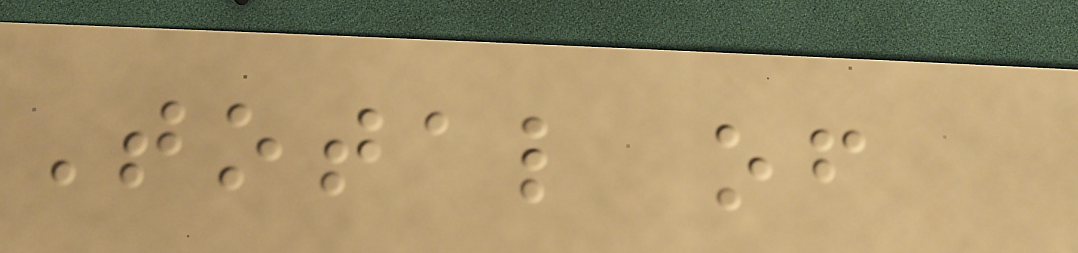Total of
